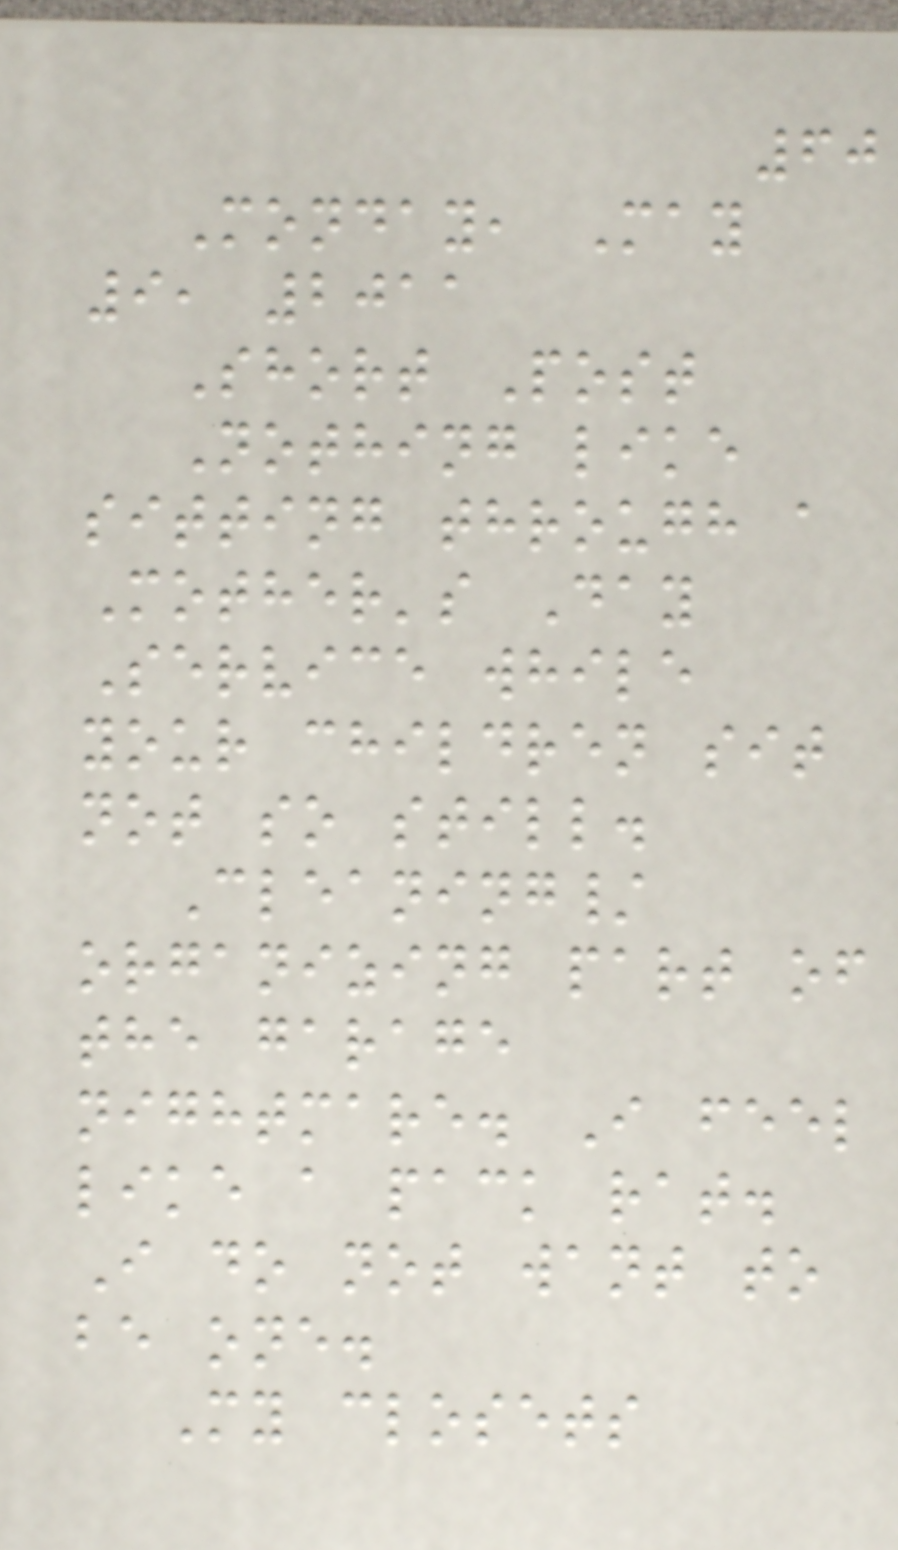60
Monday, May
9, 2011
Short Post
Nothing like
sitting through a
Mother's Day
Service while
your children sit
not so still.
Cleaning/
organizing part of
the garage
nightmare. I feel
like a pack rat.
I do not want to
be one.
My closets
